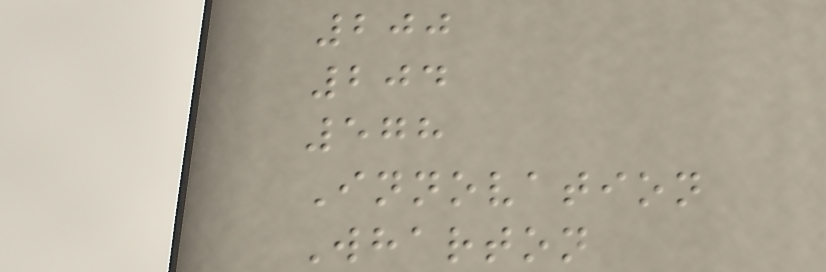200
204
578
Innovation
Wharton
